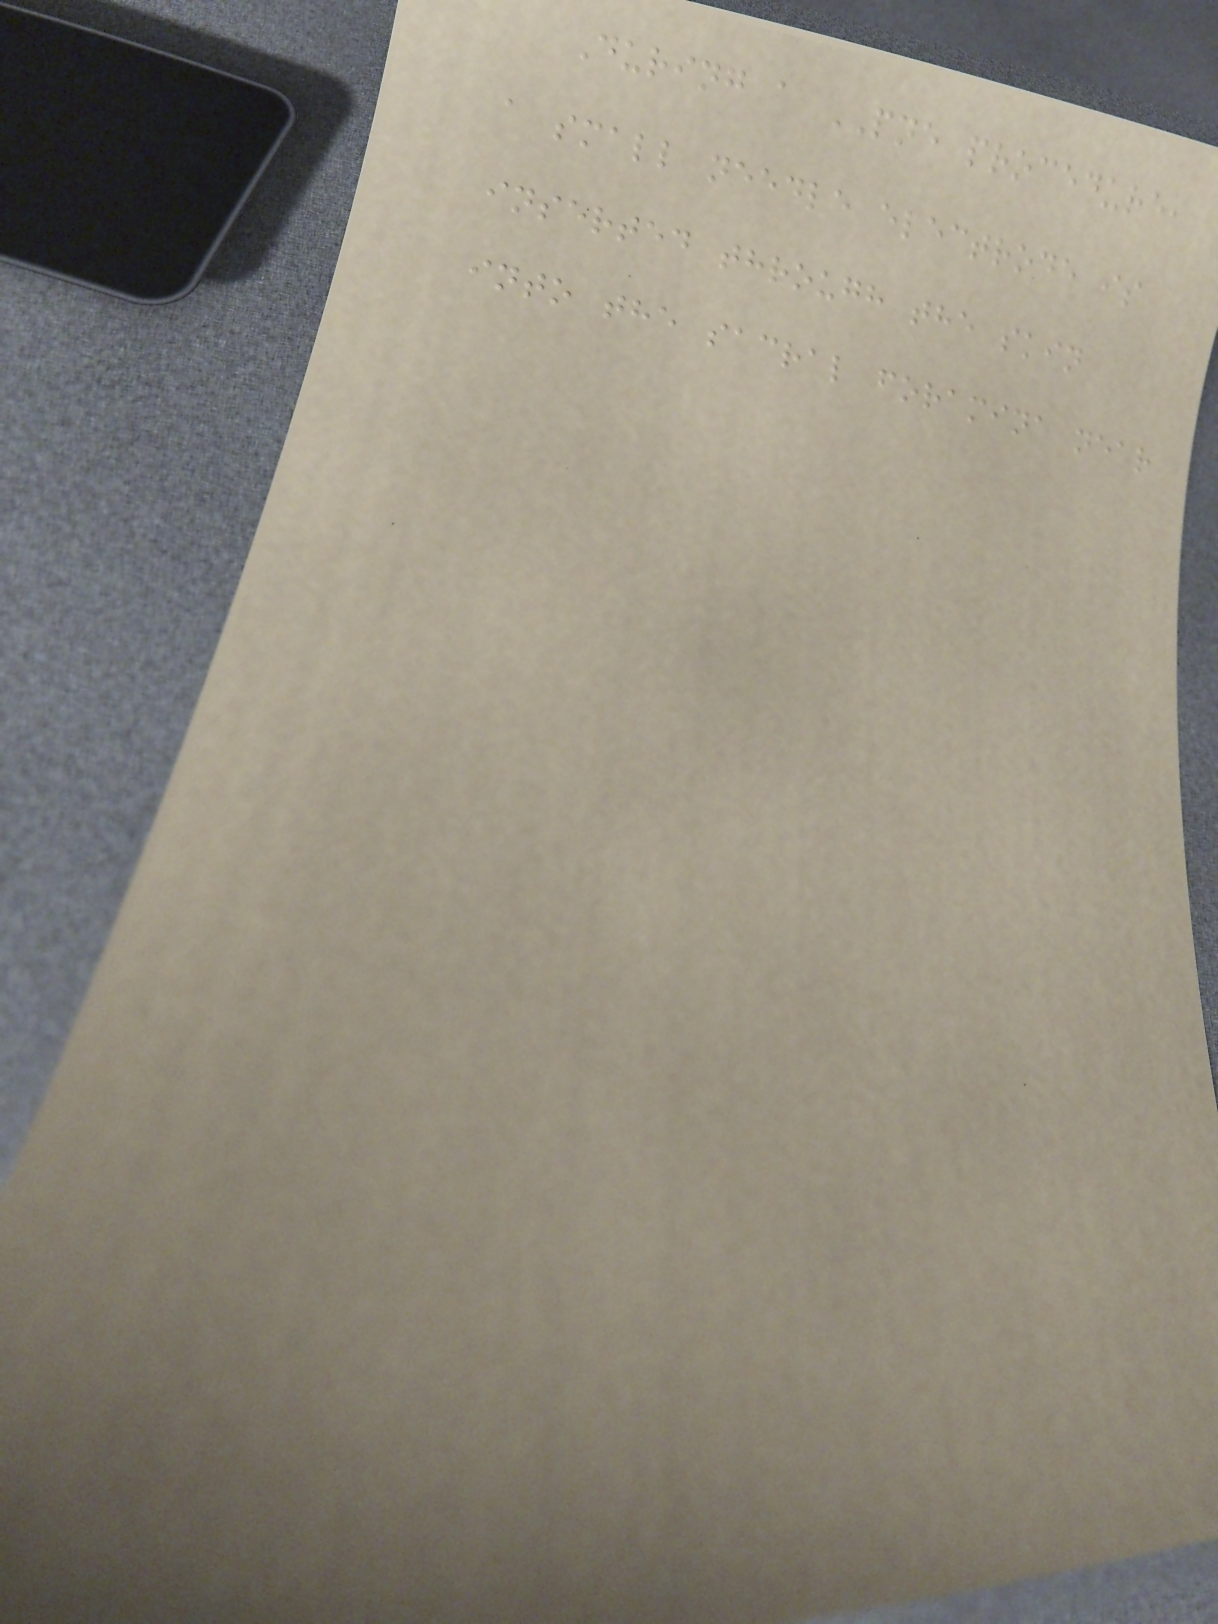During a PNE procedure,
a small needle electrode is
inserted through the skin
into the sacral foramina near
